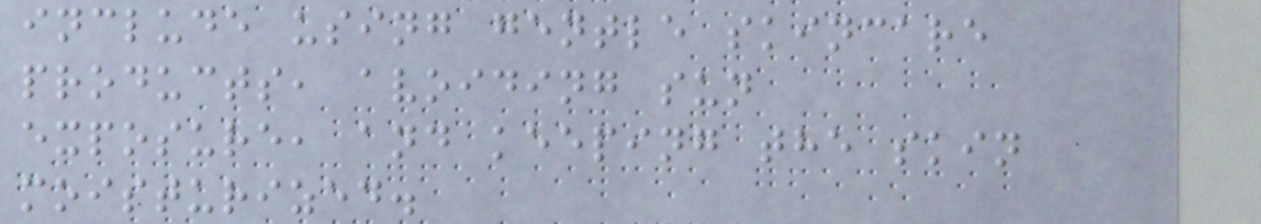include using gentle skincare
products, avoiding sun
exposure, and keeping the skin
moisturized.
